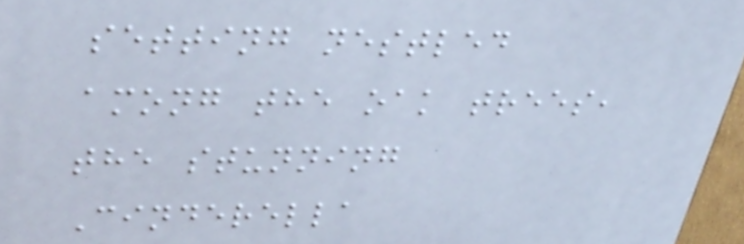setting nestled
among the oak trees,
the stunning
Cinderella
